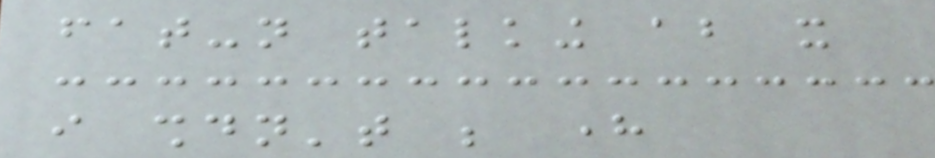fat-not talking about it
i shouldn't be here
